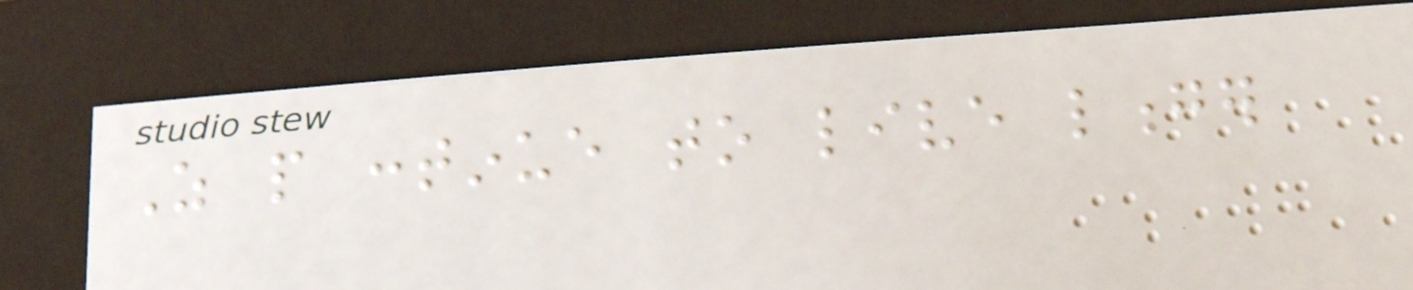As people continue to live longer
